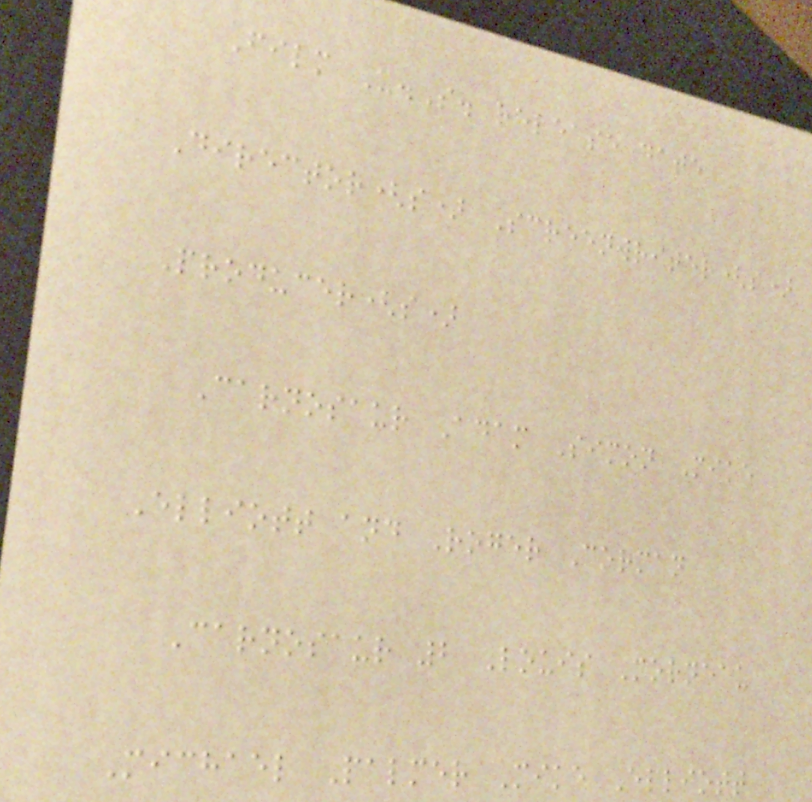Film U.S. release date
Director(s) Screenwriter(s)
Producer(s)
Carnosaur Adam Simon Mike
Elliott and Roger Corman
Carnosaur 2 Louis Morneau
Michael Palmer Mike Elliott
